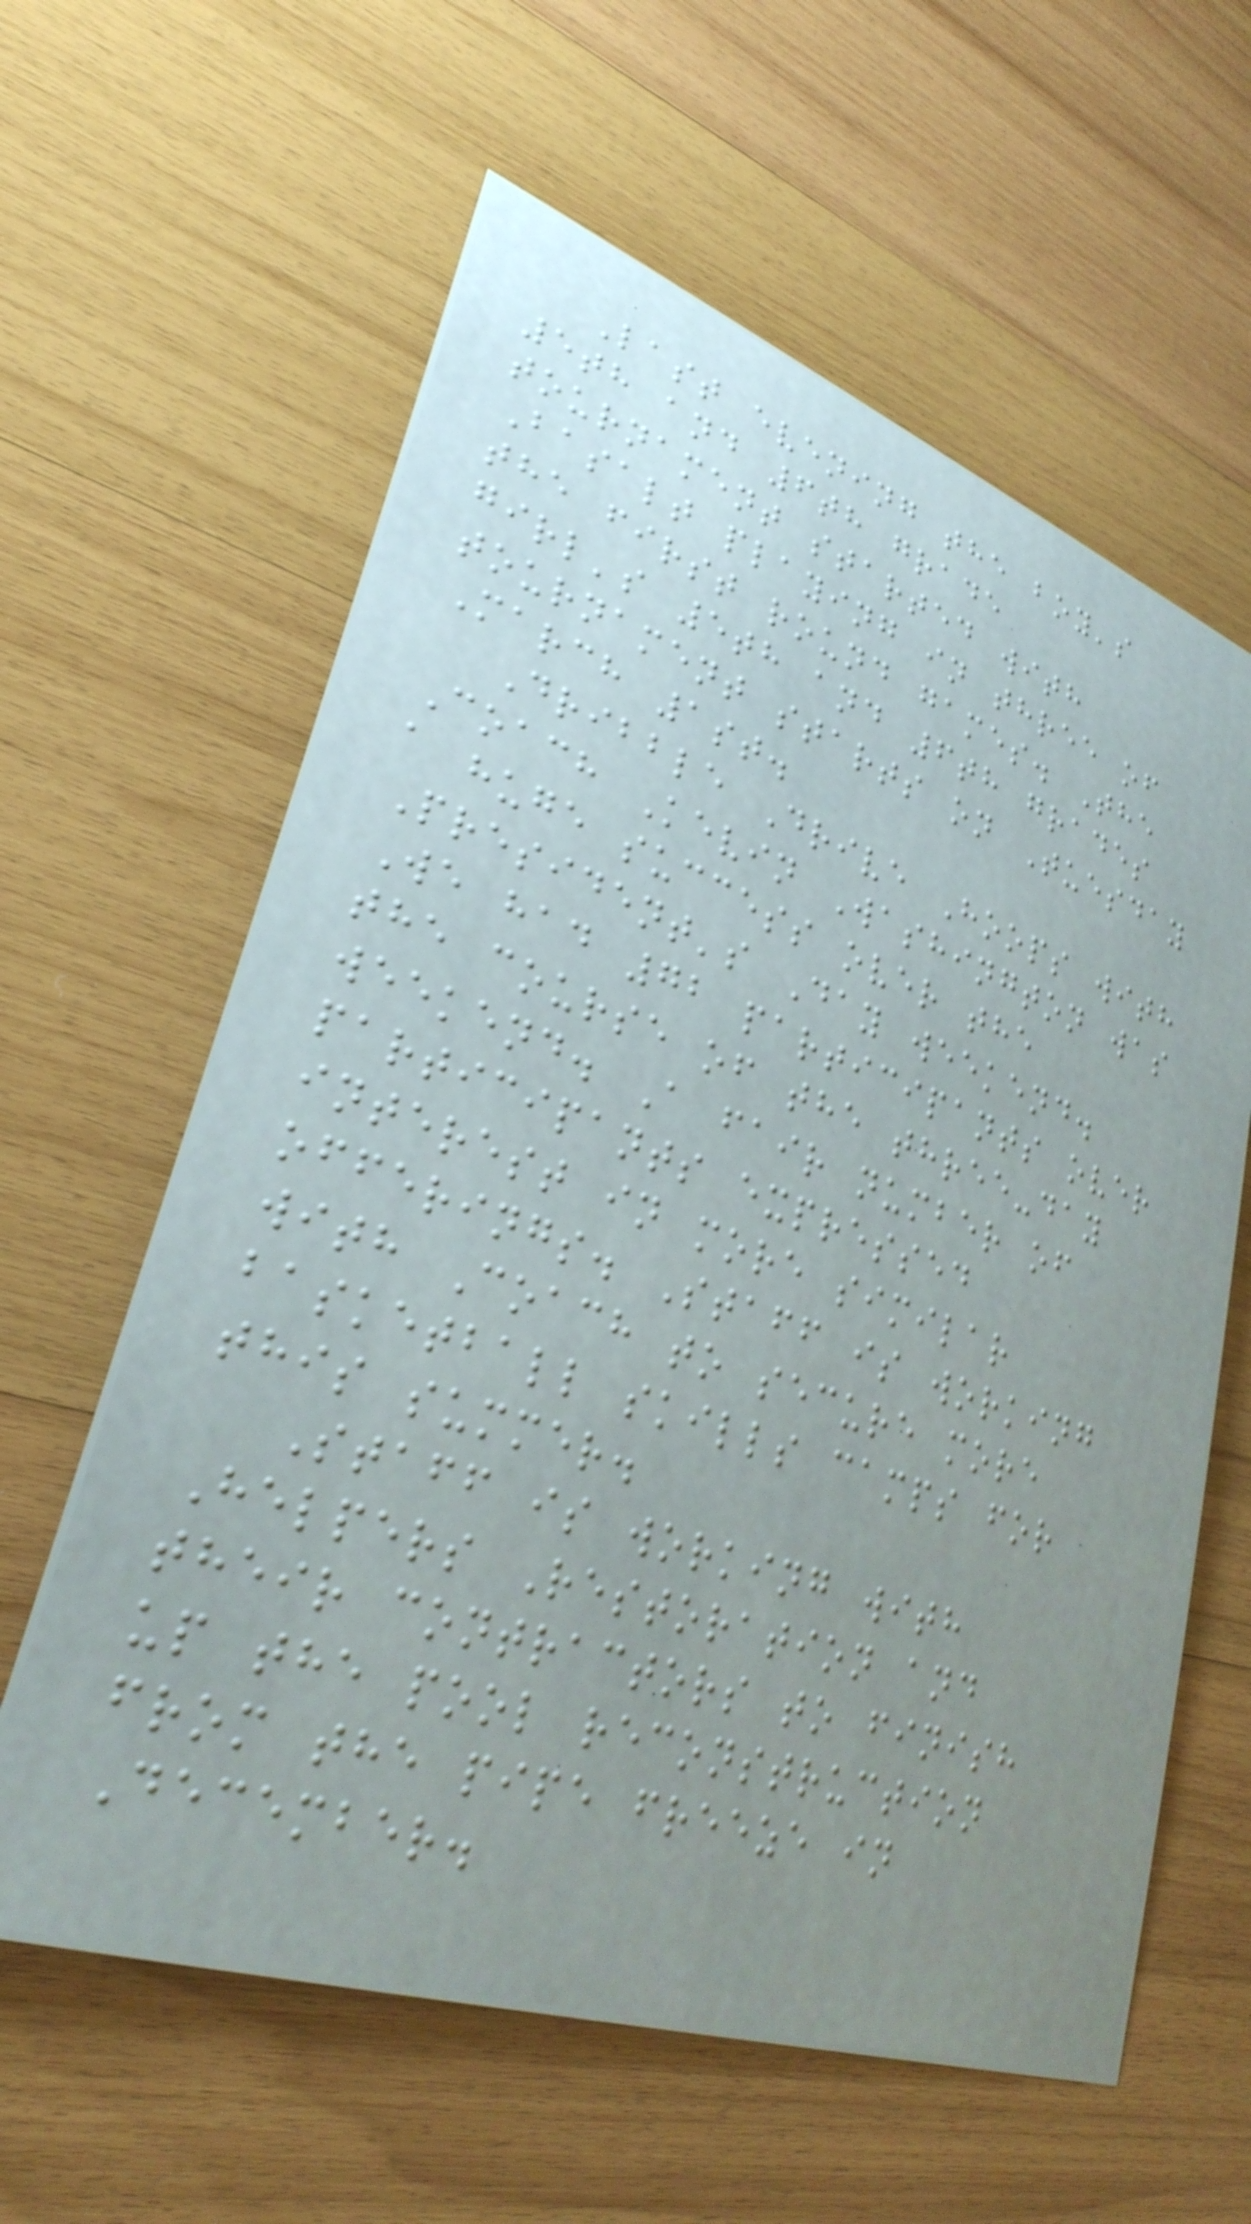Last evening the boy's
5th and 6th grade
tournament started with
Basalt playing in three of
the first round games. The
girl's 5th and 6th grades
tournament starts on Tuesday
March 1st.
Dribble Drive Hoops with
Coach Kevin Washington was
a huge success over the
President's Day weekend.
We had 72 participants over
the course of the three-day
weekend. A fair number of
participants expressed
interest in more similar
offerings. Staff is working
with Coach to secure more
basketball skills camps for
this summer.
Staff is working with
Helpers Restoration and
their contractors to finish
up the pool reconstruction
from the pipe freeze in
December.
